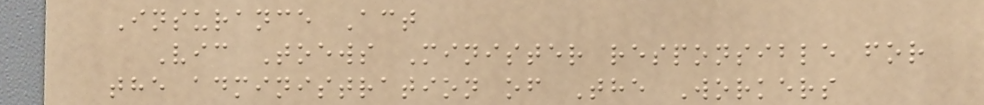Insurance Act
Vic Toews Minister responsible for
the administration of The Workers
